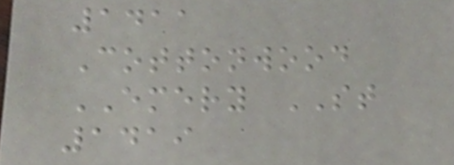1411
Cottonwood
EMERY ST
1419
